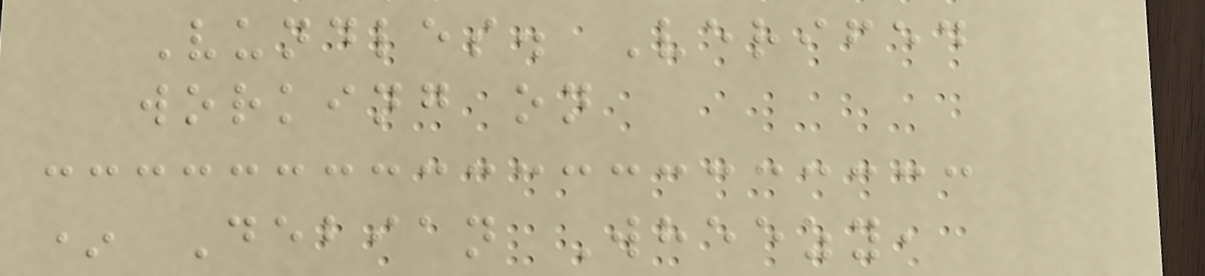Vundles. Verifed
working on
* Debian Wheezy,
